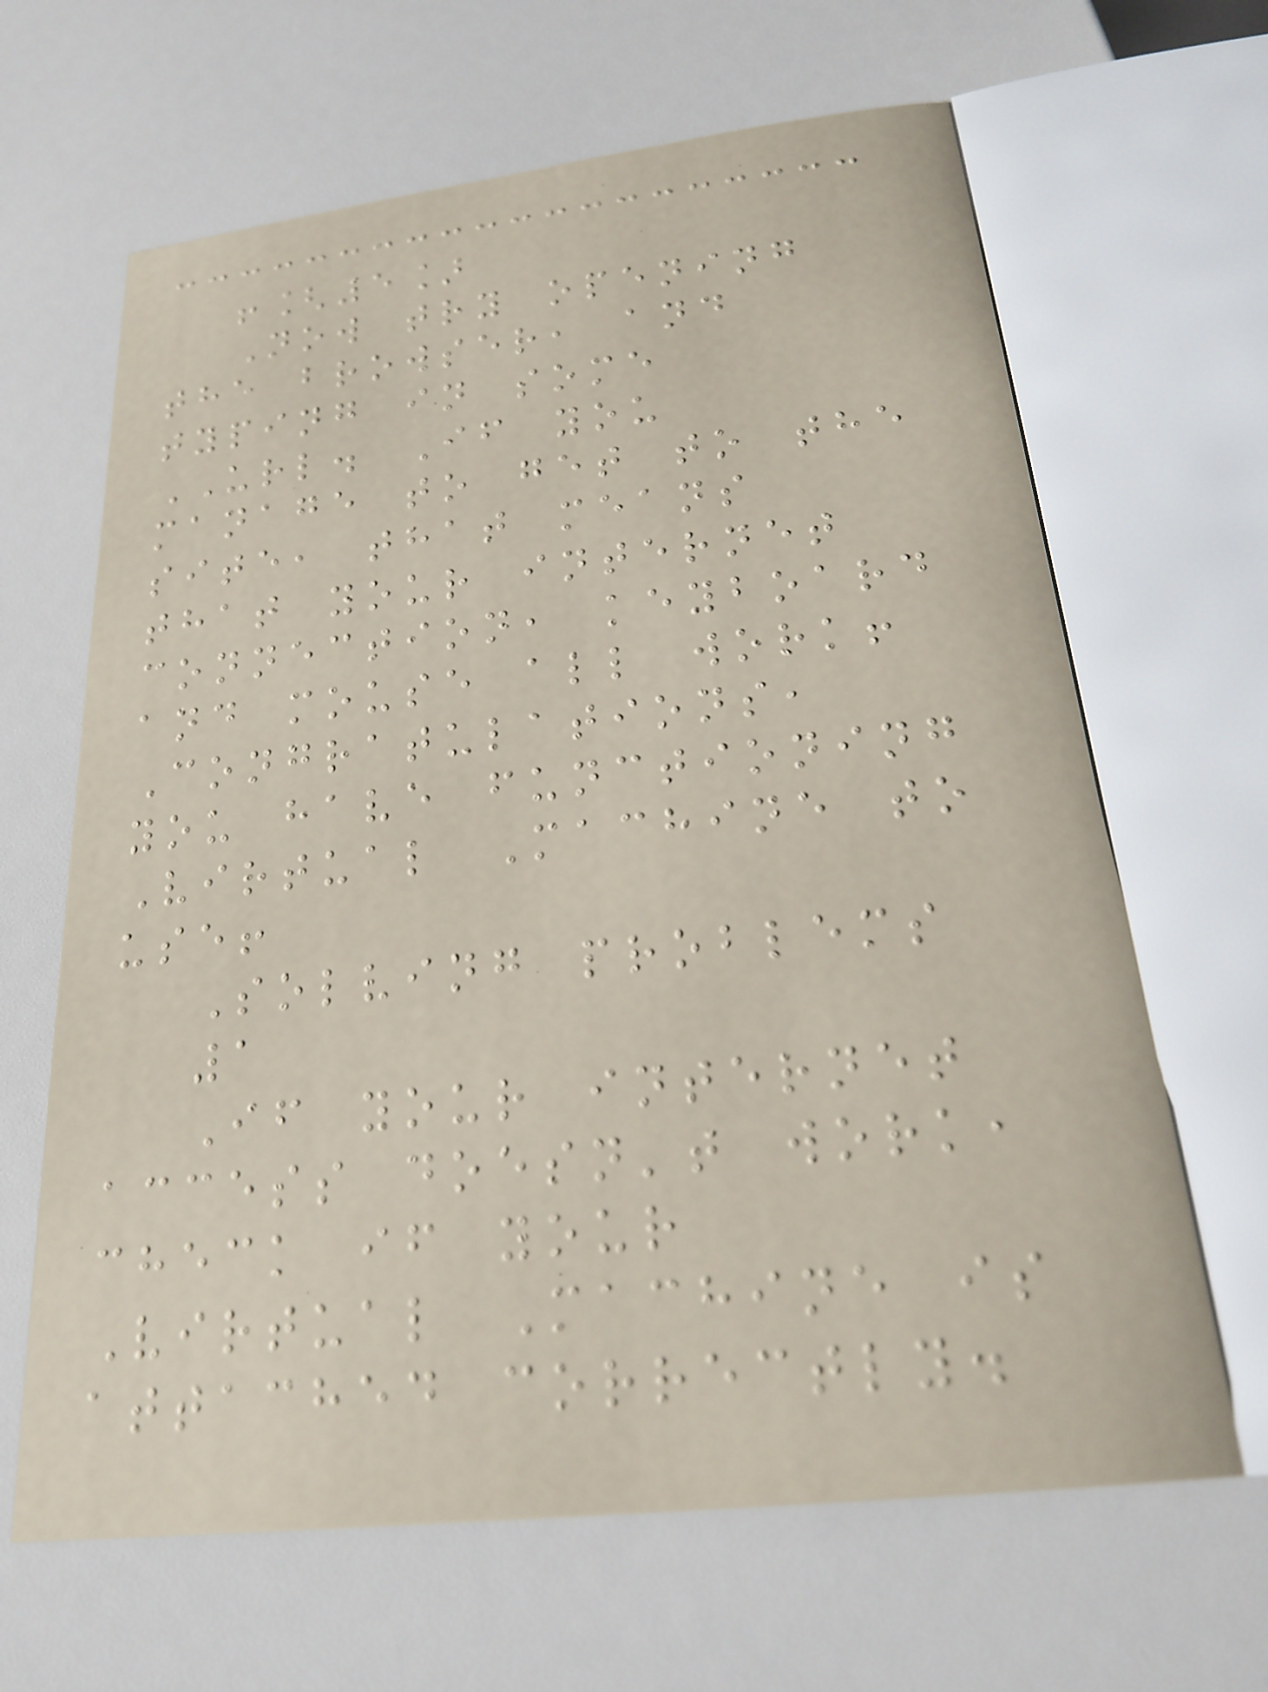![5]
Now try opening
the browser, and
typing in some
URL. If you
manage to get to the
site, that means
that your internet
connection, keyboard
and mouse all work!
Congratulations,
you have functioning
Virtual Machine to
use!
Solving problems
1
If your internet
access doesn't work,
check if your
Virtual Machine is
attached correctly.
